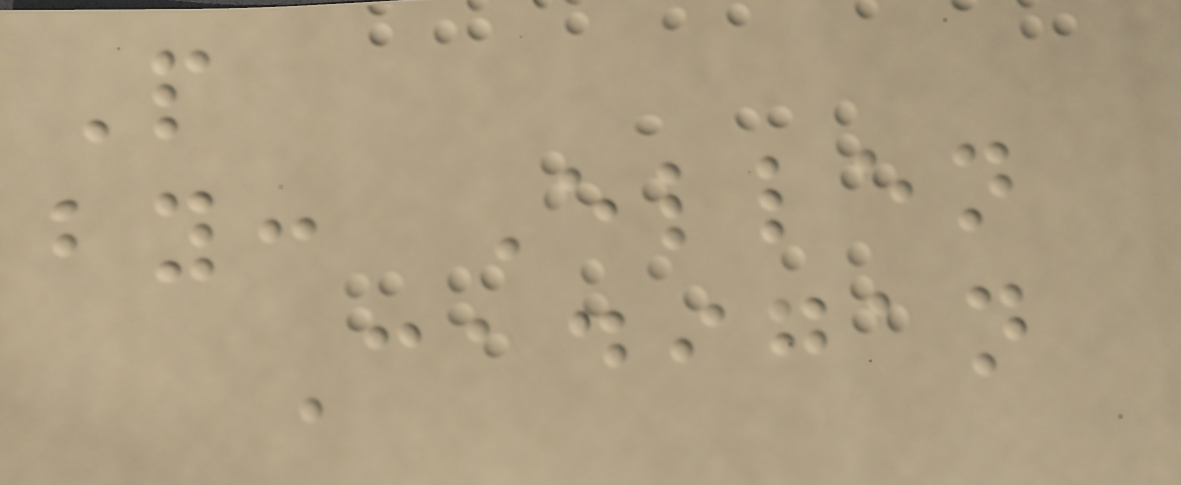P
by: Ellen
Cadigan
